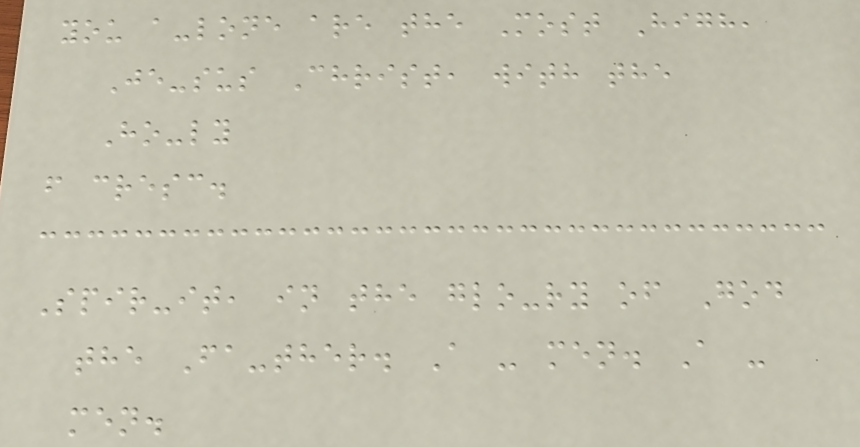you a-lone are the Most High,
Je-sus Christ, with the
Ho-ly
f cresc.
Spir-it, in the glo-ry of God
the Fa-ther. A - men. A -
men.
